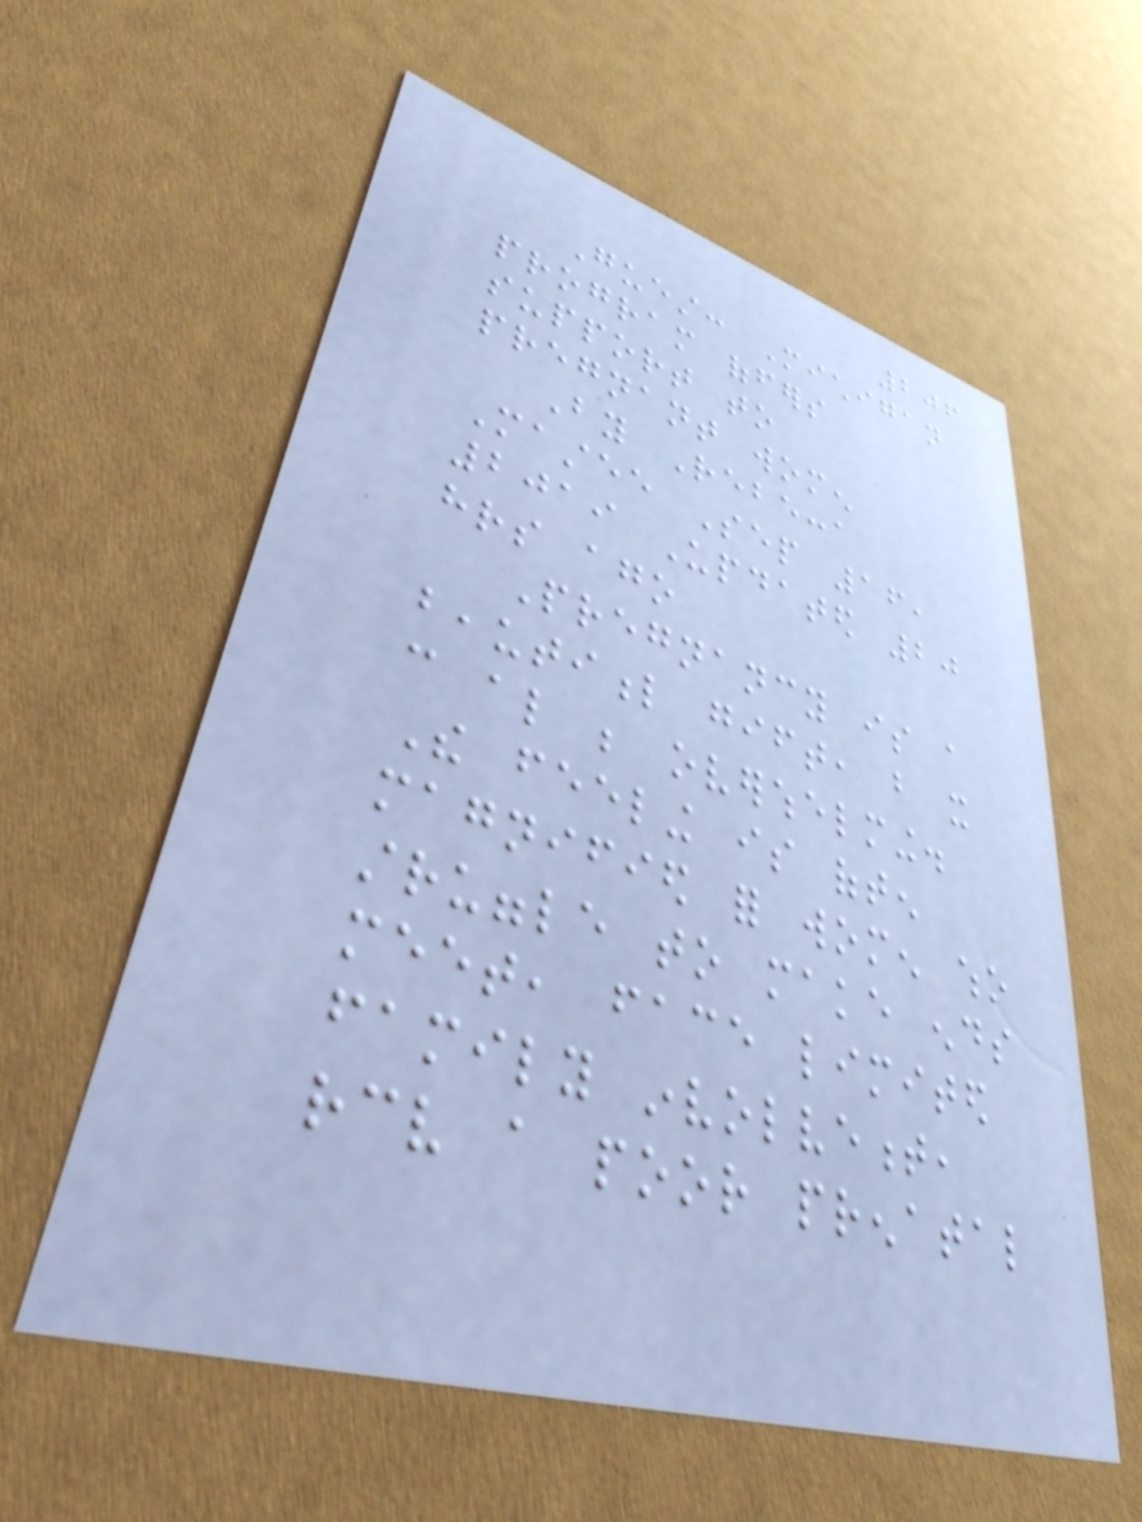206
Guest: Michigan
program offers
support to
pregnant women
By Rebecca
Mastee Sep 16,
2019 Updated 20
hrs ago
Pregnancy is a
beautiful gift, but it
can also be overwhelming.
The feeling is often
magnified for women who
struggle to make ends
meet, face limited
family involvement,
receive a poor prenatal
